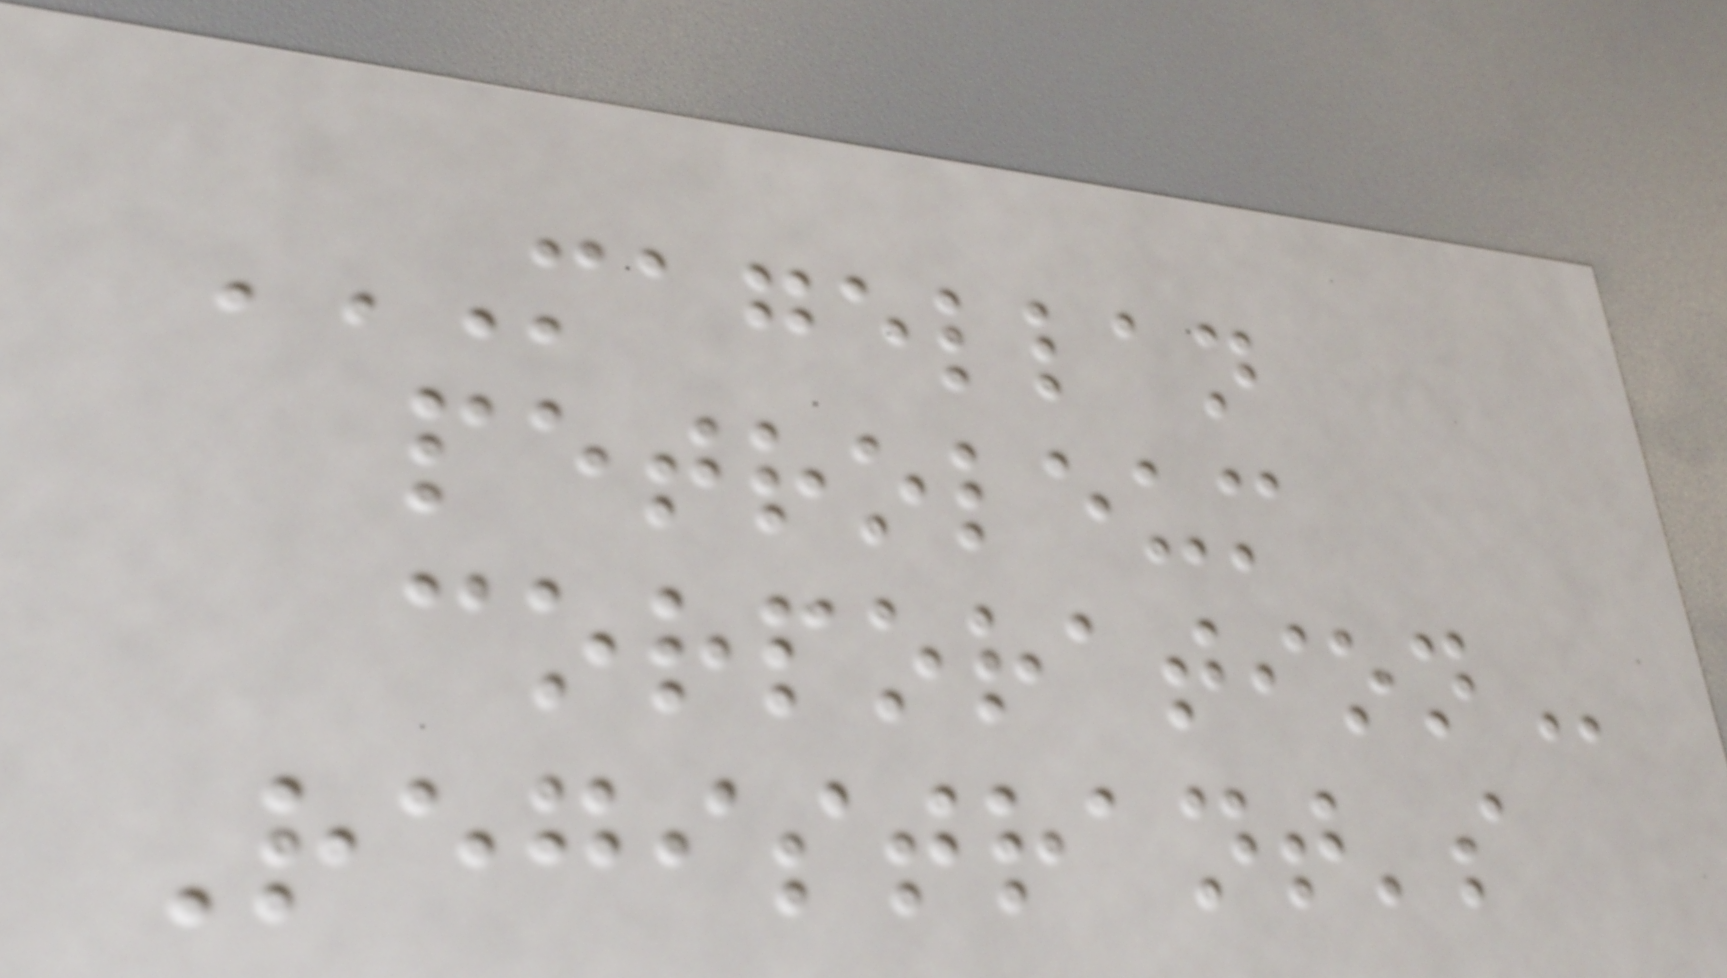MAGELLAN
PETROLEUM
CORPORATION
Registrant's
